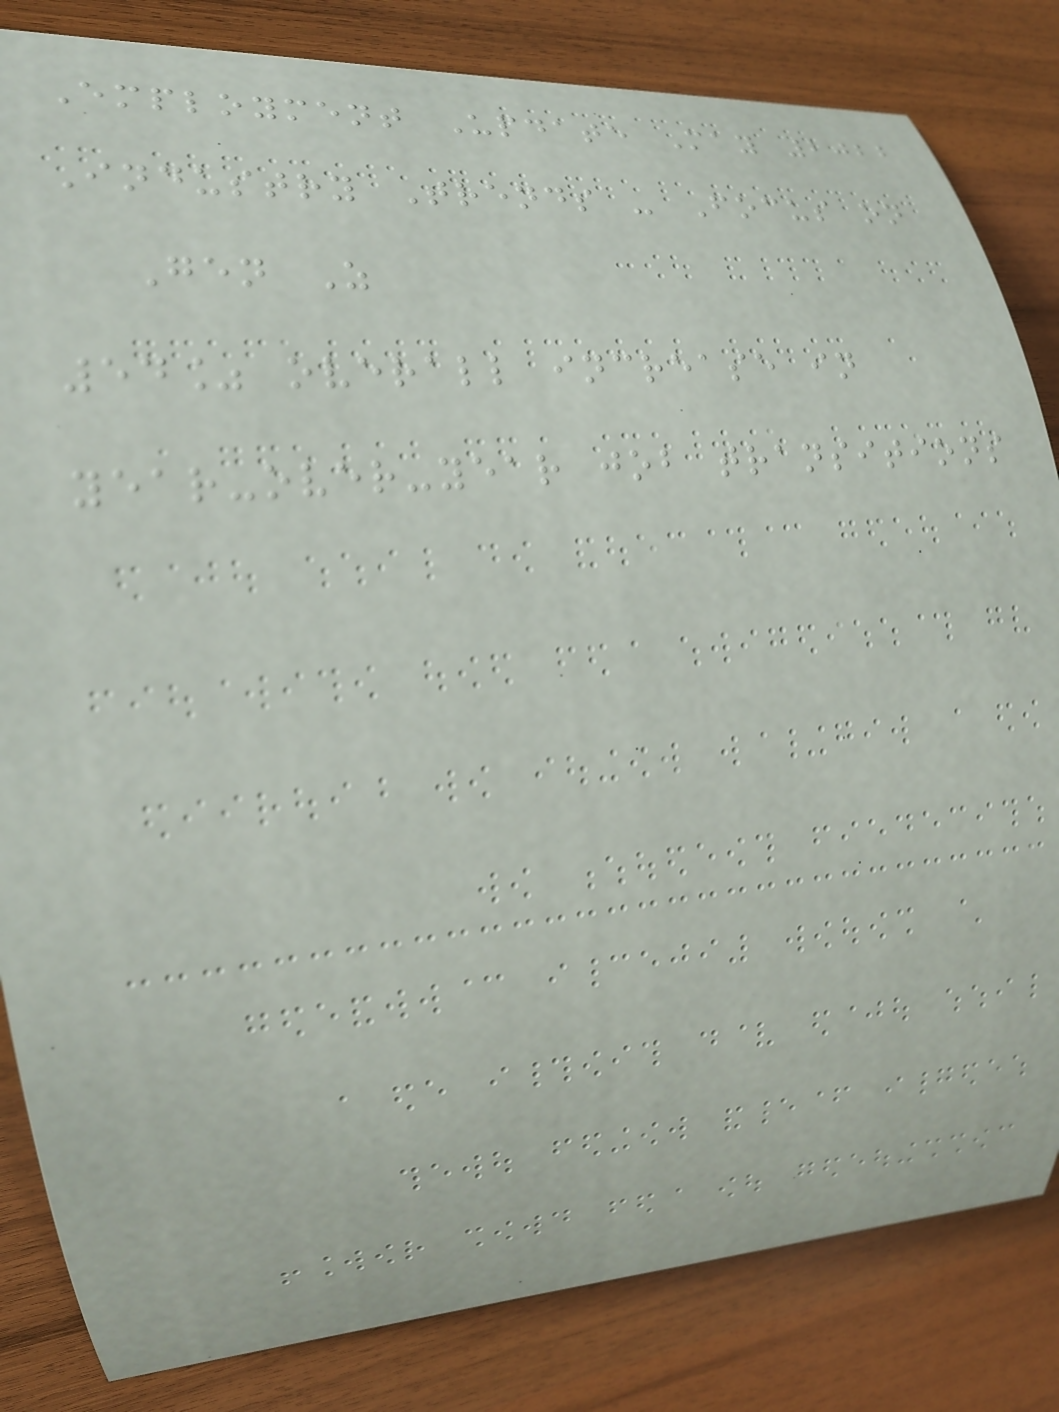Employment Update May 2022
Industry Trends - Focus on
Gen Z
54% overall increase in
year-over-year job transitions
